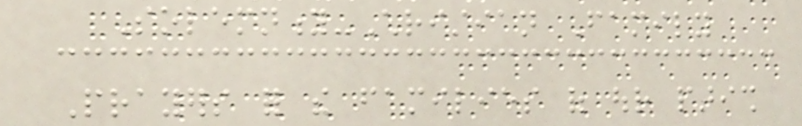Solemnity-Christian Family
Prayers for the families of our parish
